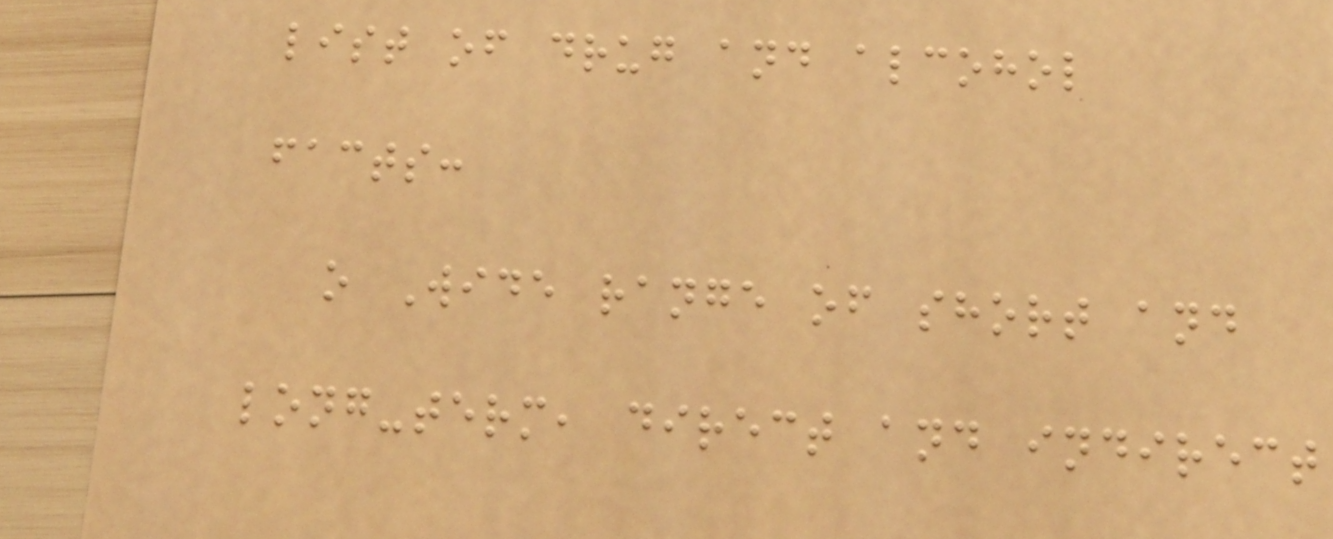list of drug and alcohol
facts:
o Wide range of short and
long-term, direct and indirect
